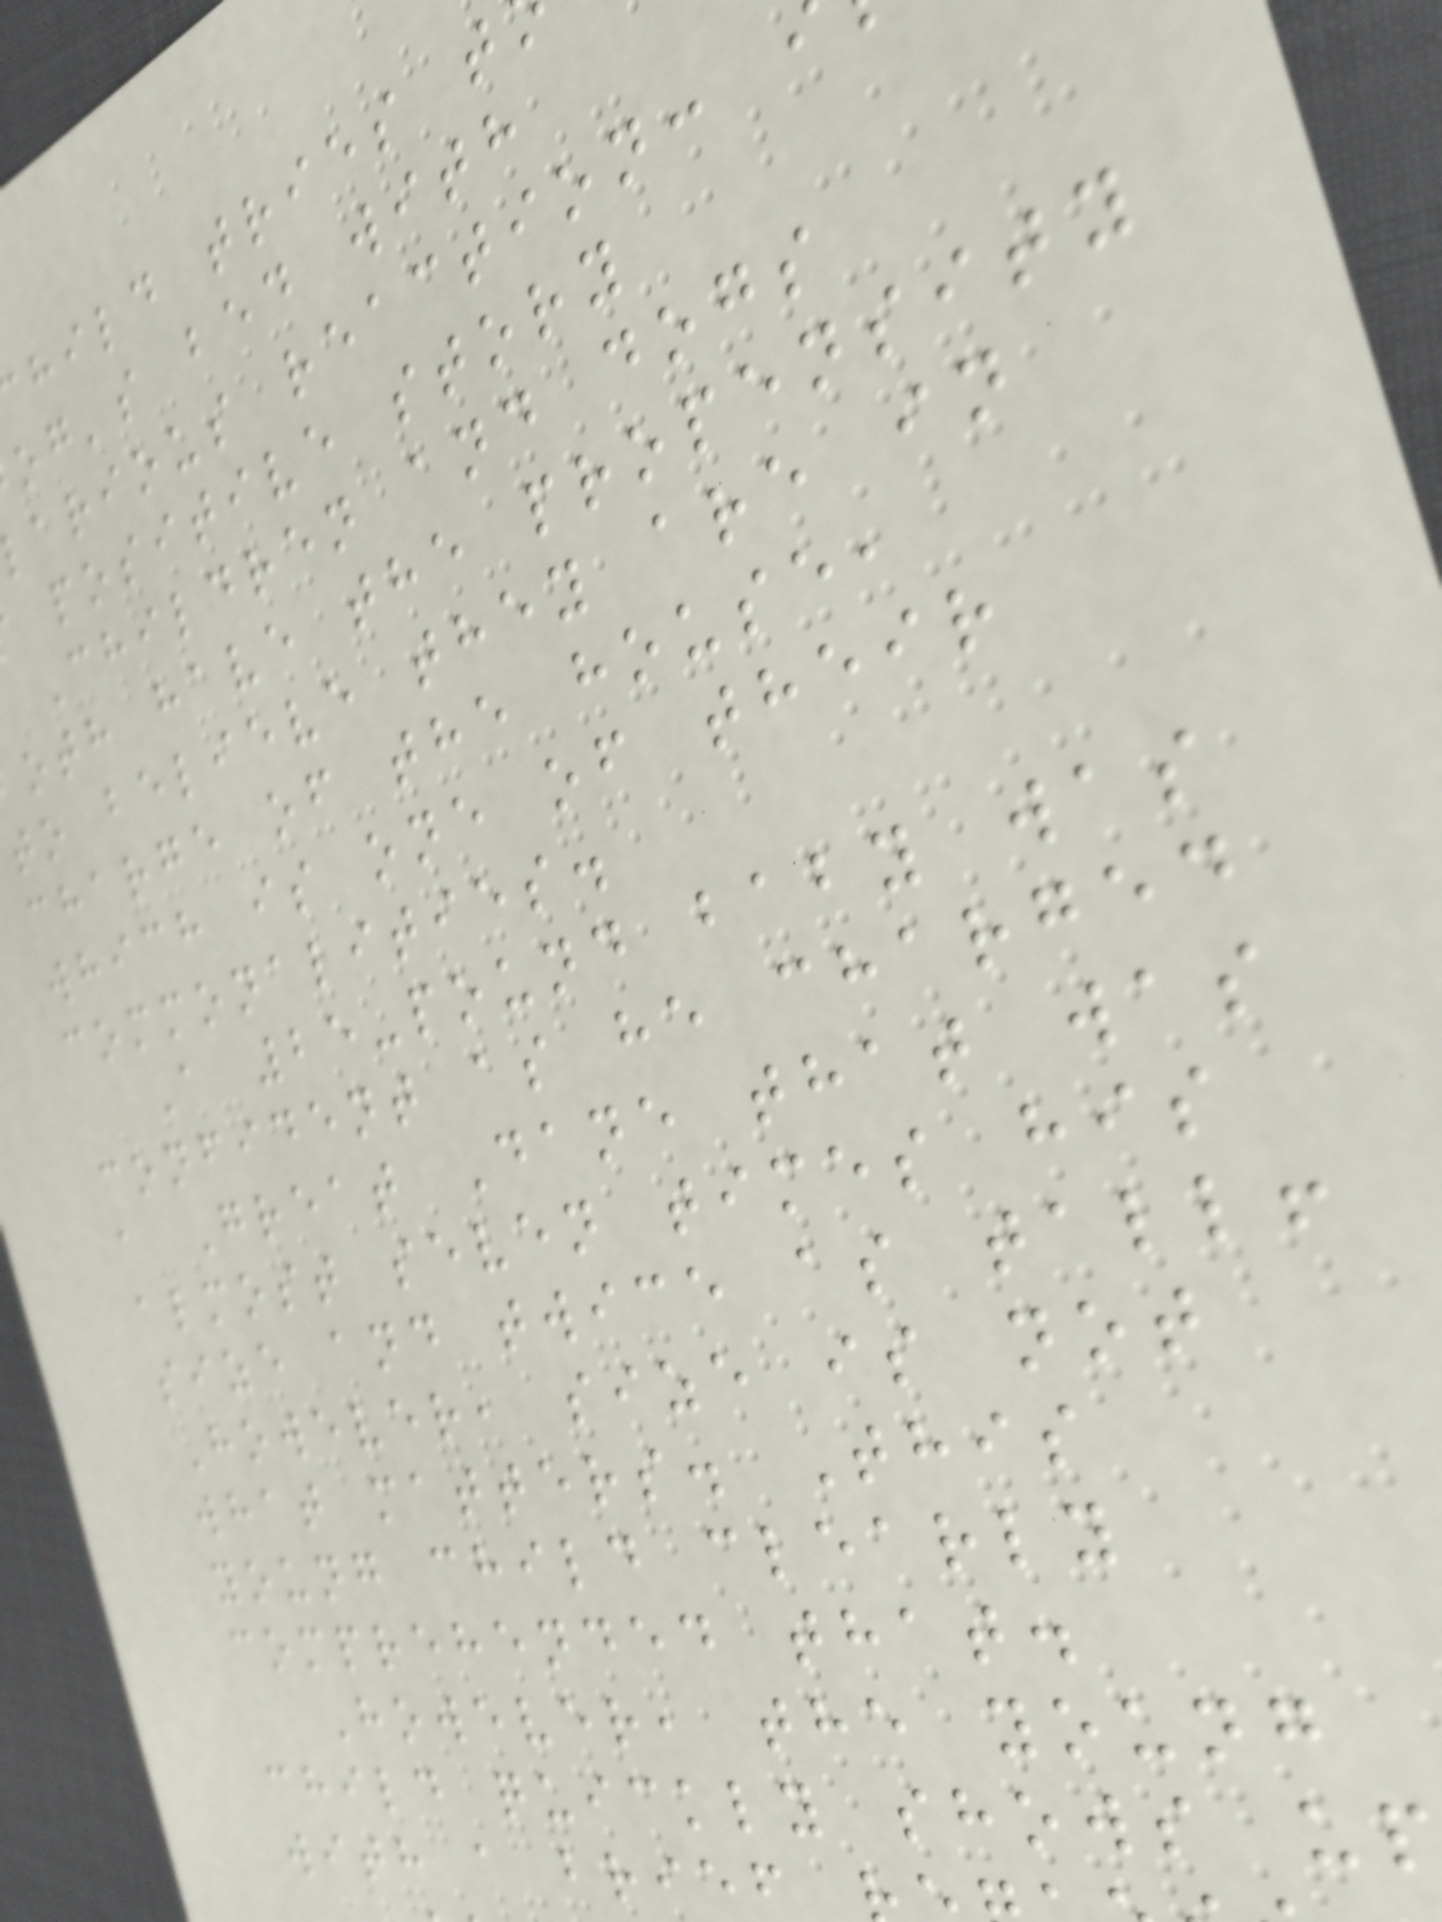hild tries t
og's bed with
larious reaction:
positive story
Children and dogs
oth have the propensity
to believe they are in
charge of the house,
which is one of their
commonalities.
A 25-pound baby was
confident as he charged
a Great Dane that was
almost seven times his
size and twice as tall!
However, size is not
what matters. This
young child clearly
comprehended that.
However, the young
child quickly shows up
with a brief
